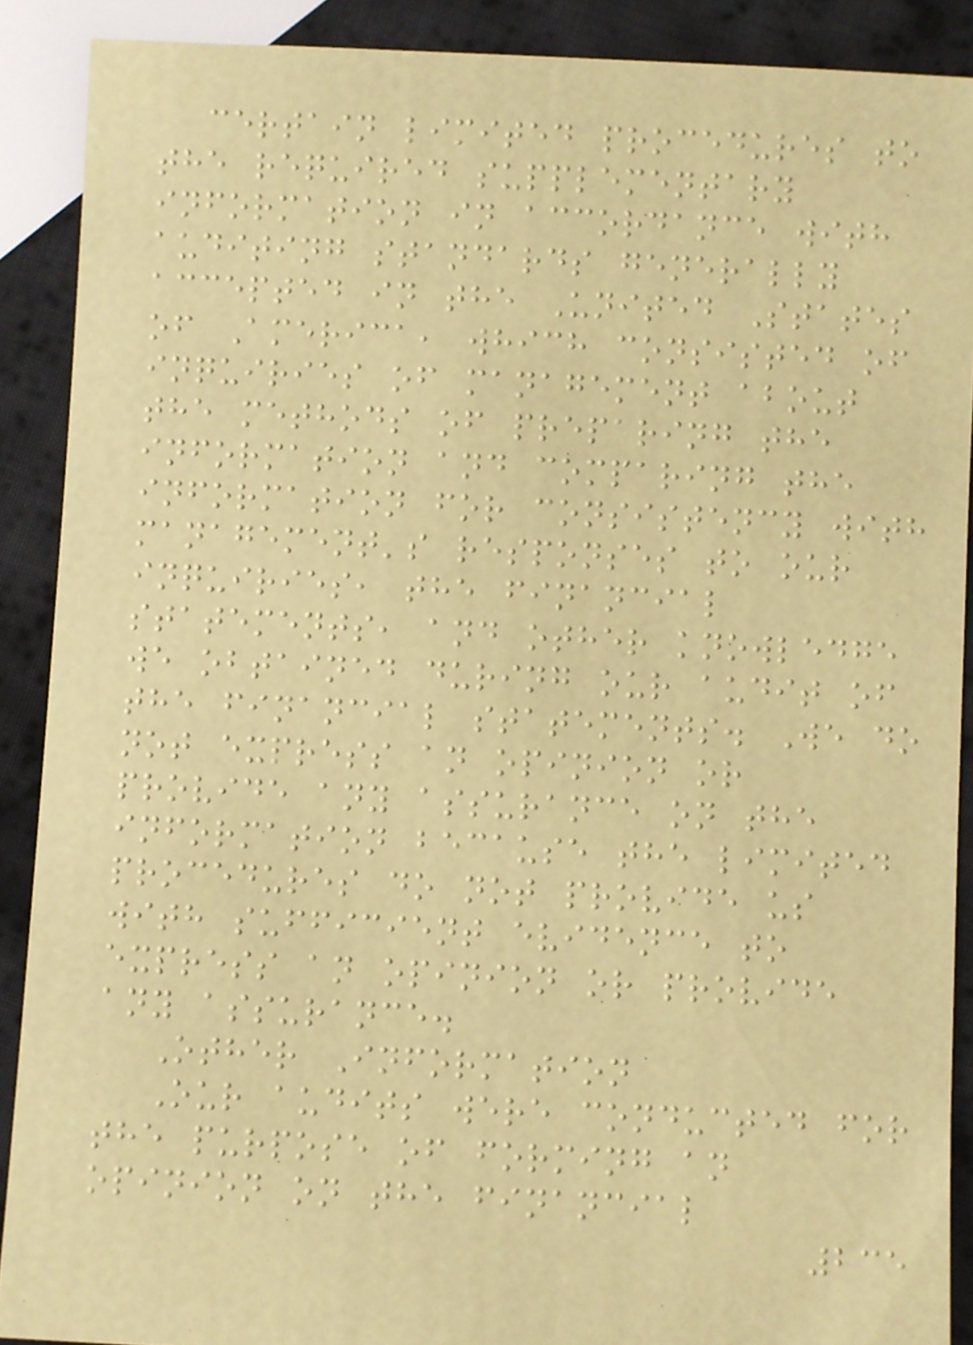certain limited procedures to
the required supplementary
information in accordance with
auditing standards generally
accepted in the United States
of America, which consisted of
inquiries of management about
the methods of preparing the
information and comparing the
information for consistency with
management's responses to our
inquiries, the financial
statements, and other knowledge
we obtained during our audit of
the financial statements. We do
not express an opinion or
provide any assurance on the
information because the limited
procedures do not provide us
with sufficient evidence to
express an opinion or provide
any assurance.
Other Information
Our audits were conducted for
the purpose of forming an
opinion on the financial
235
